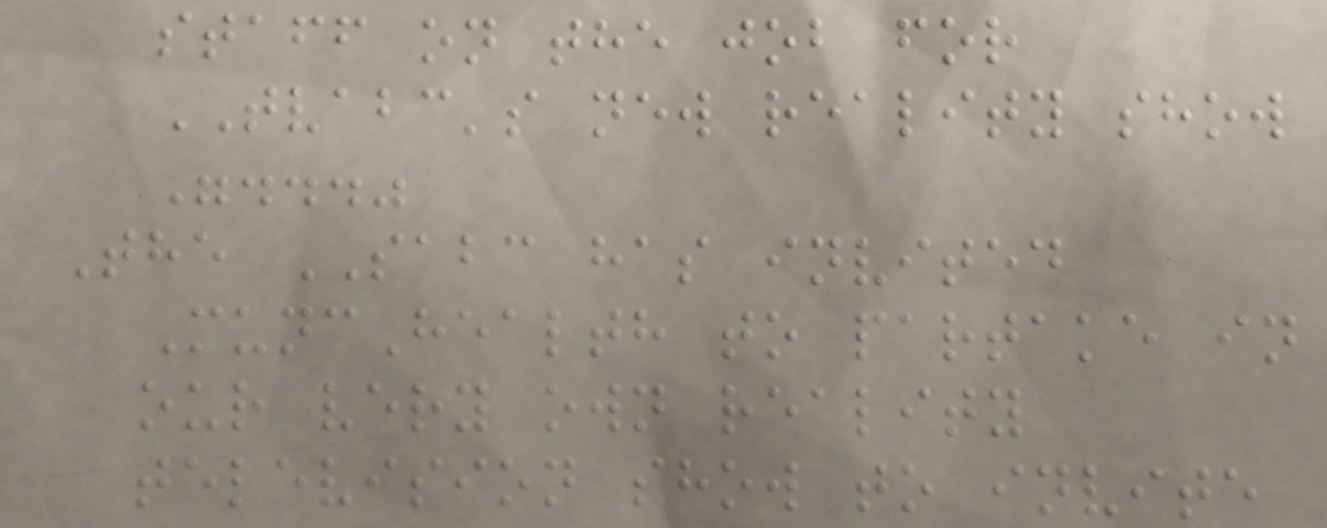staff on the job for
TVABC's new reality show
"..."
The SABC has invited
MuncHealth to partake in
our very own reality
television show to invite
